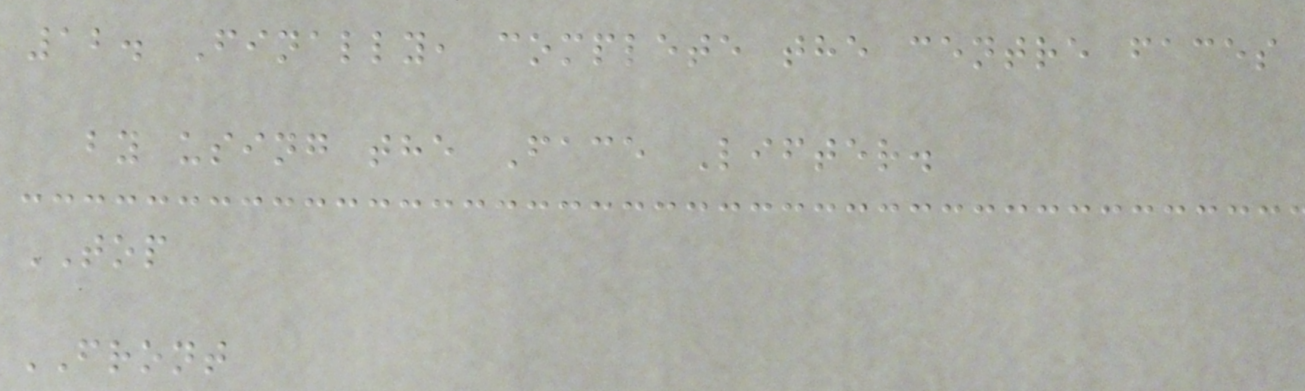12. Finally, complete the centre faces
by using the Face Lifter.
TOP
FRONT
